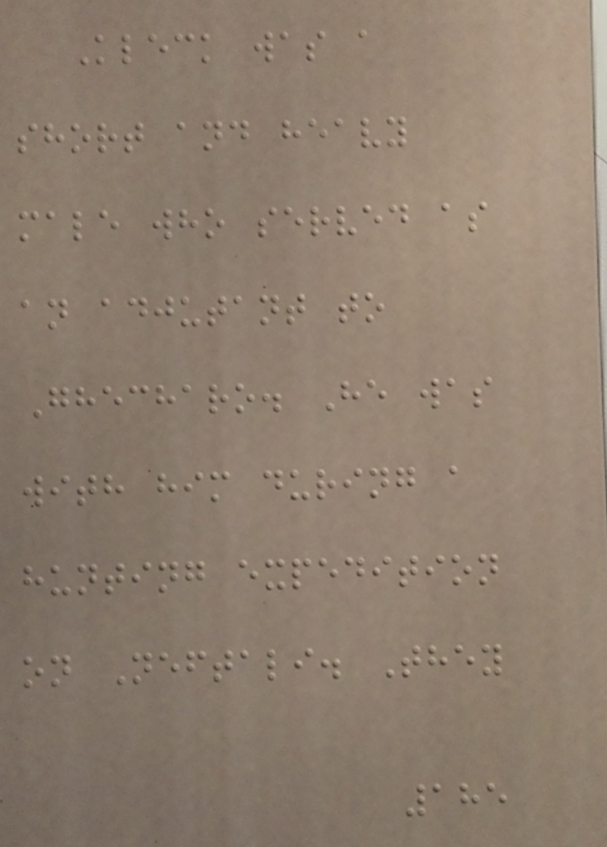Kleck was a
short and heavy
male who served as
an adjutant to
Ghecharo. He was
with him during a
hunting expedition
on Neftali. They
185
